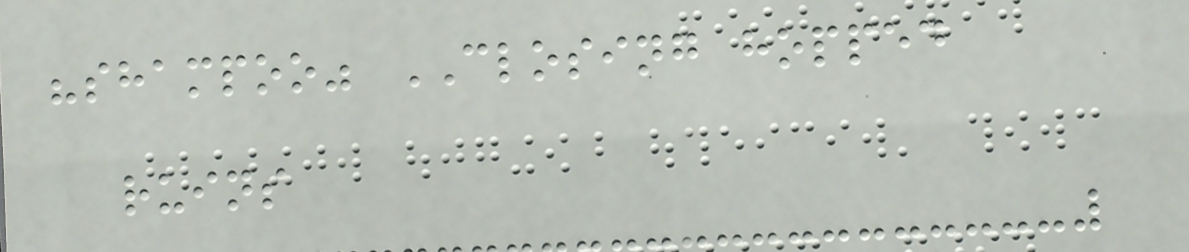"shampoo" CLOSING hopped
ruins
